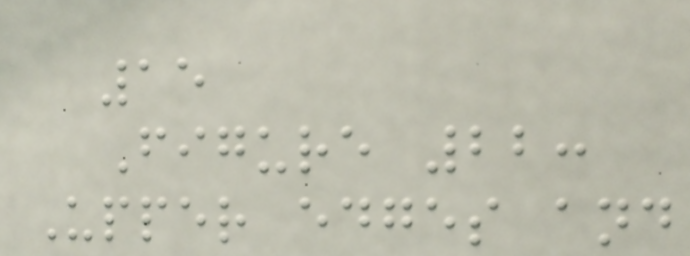15
Figure 22:
Upper edges and
